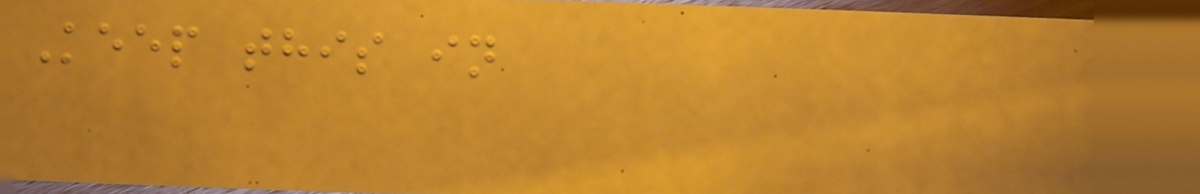Keep this in
